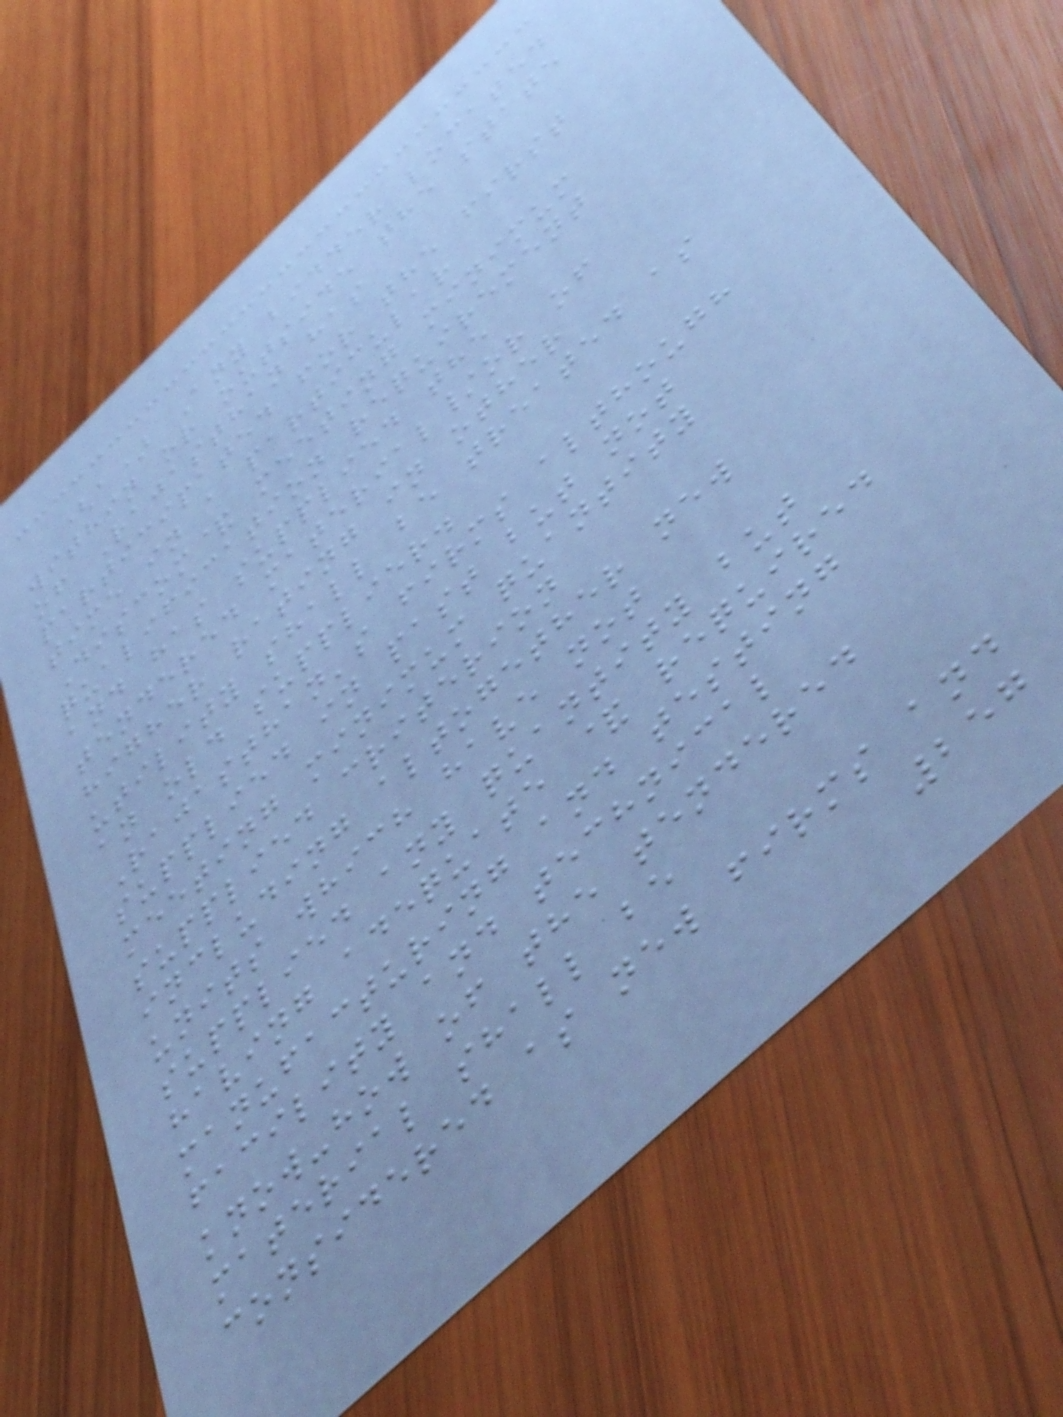(a) Any bidder located
within or outside the state
of Rajasthan has
participated for the first
time in a particular
Discom& meeting minimum
qualification requirement
and has supplied the
tendered material/or of
higher rating in other
utility shall be treated as
an old supplier.
Rajasthan's firms although
supplied in past but not
meeting minimum quantity
supplied criterion
including altogether new
units which have not
supplied any quantity but
having adequate & required
manufacturing and testing
facility and technical
know-how of the tendered
material shall be
considered as new firms and
257
